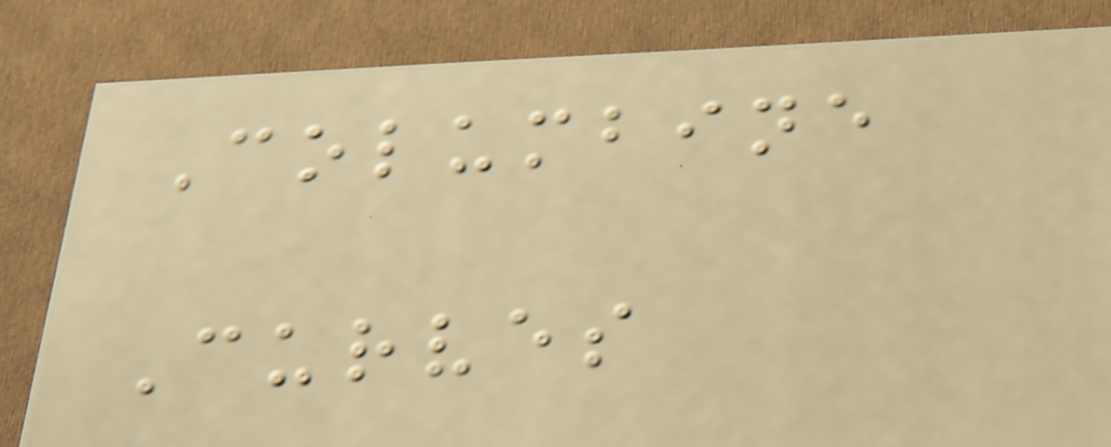Columbine
Curves
